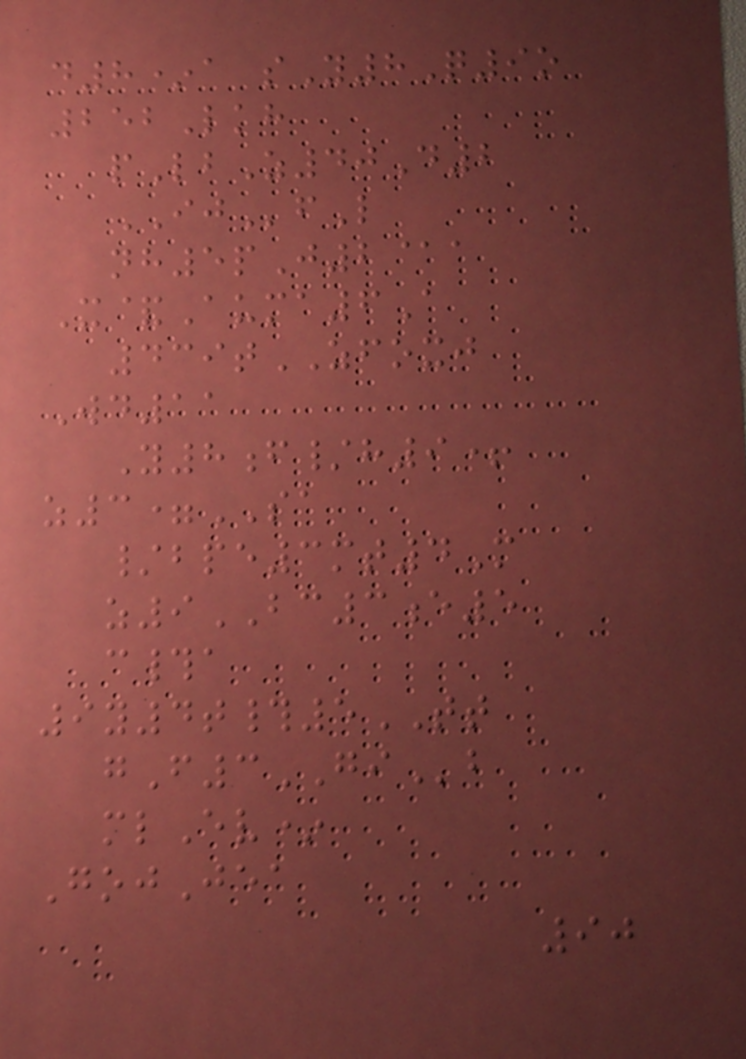d8*a sY8Q9o
252Lkh
pLbZ40D2
IJfL
nh5pJ2@a
X&Auma6A
439tZFOXJ
Wd11
Y8f/h9+
z3=SA
/bpe3mt4M
z9BC3e5
c#a
9y4t#5TT
gF3GIb
mlEv*
GojJea
90
